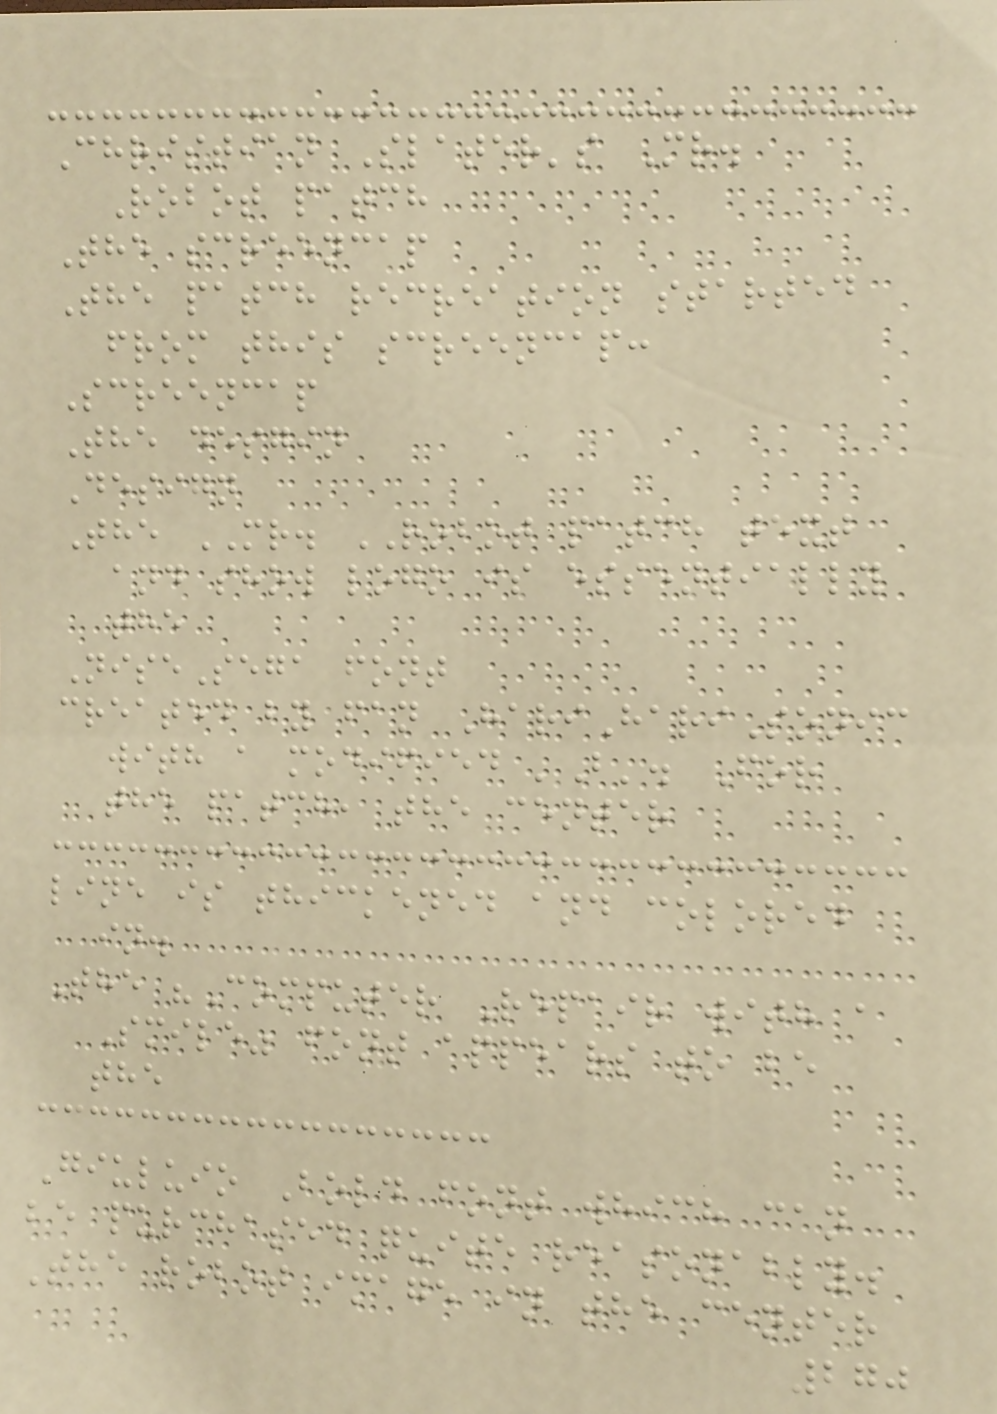Christian Slater's Mr.
Robot patch
The screencap
The patch recreation started
from this screencap:
Screencap
The desgin
Design
The MR. ROBOT patch text
and show logo is essentially
the
NiseSega font
created by fan HariHariSonic
with a modified 'B'. For
the patch, the center
line is thickened and colored
in.
The "Computer Repair with a
Smile" font appears to be
the
Giuluio Bold font which can
be purchased quite reasonably.
The robot image in the center
270
